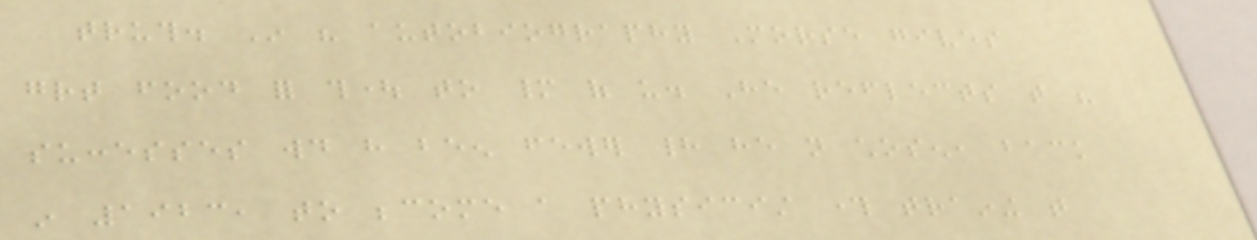truth. In his autobiography Morse gives
great food for thought to many of us. He reflects that his
successes would have been fewer had he not chosen, back
in 1923, to become a physicist through training that
